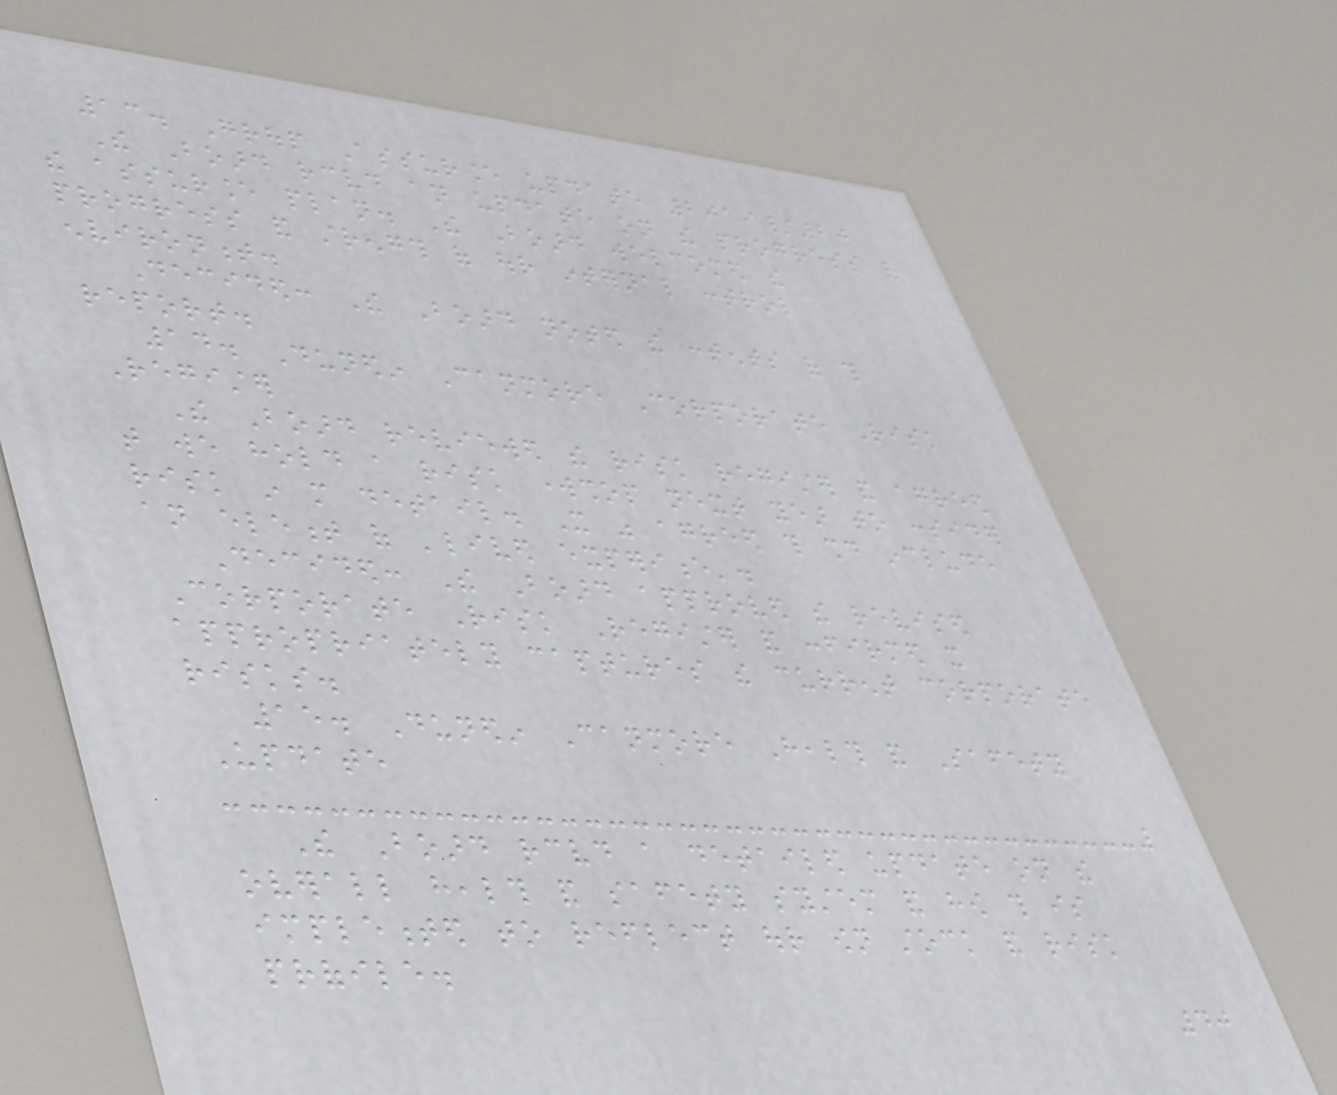13. Group Assurance update 2019/20
The Board received an update on the progress of
the assurance plan. The Board welcomed the
progress and strength of our internal control
environment.
Decided: The Board noted the contents of this
report.
14. Dunedin Canmore Corporate Risk
Register
The Board reviewed the risk register and agreed
that we hold a risk workshop next year to consider
risk in more detail. It was agreed this should include
an element of 'lived experience'.
Decided: The Board approved the revised
Corporate Risk Register and confirmed it
appropriately captures the current corporate
risks.
15. Dunedin Canmore Health and Safety
Update
The Board received a detailed update on the
overall health and safety system and how this is
implemented to reflect our own stock and risk
profile.
40
